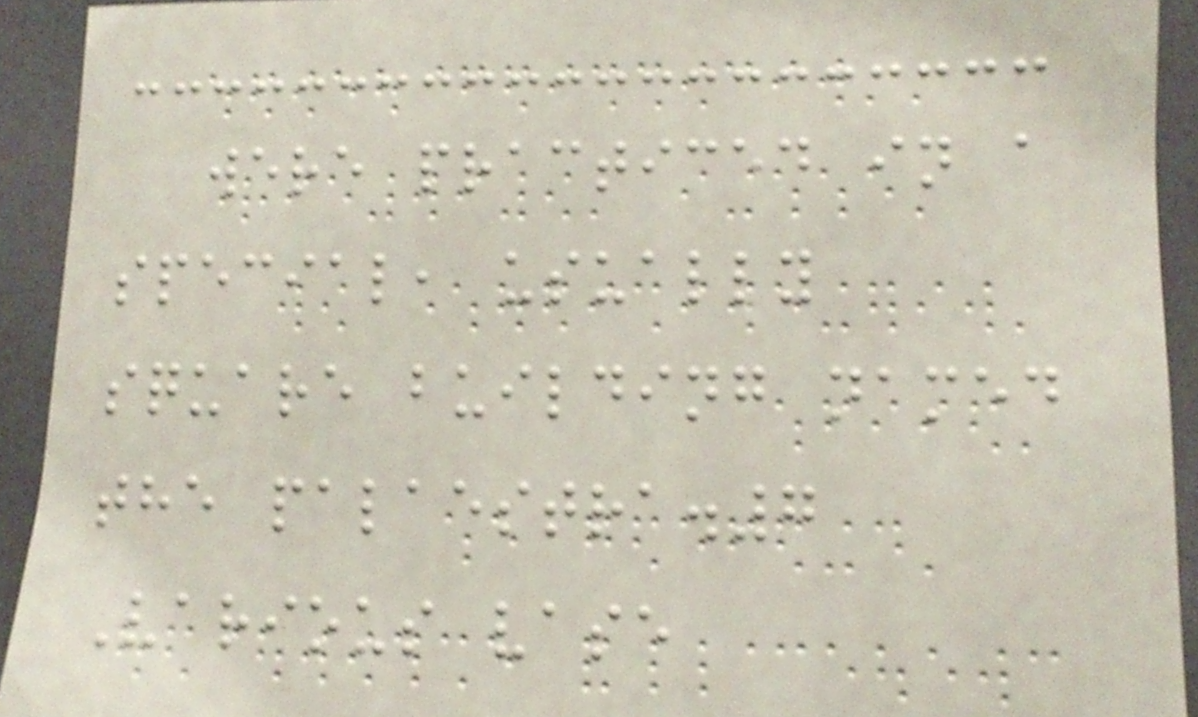were practiced in a
special, usually
square building named
the palaestra.7
Various vase
